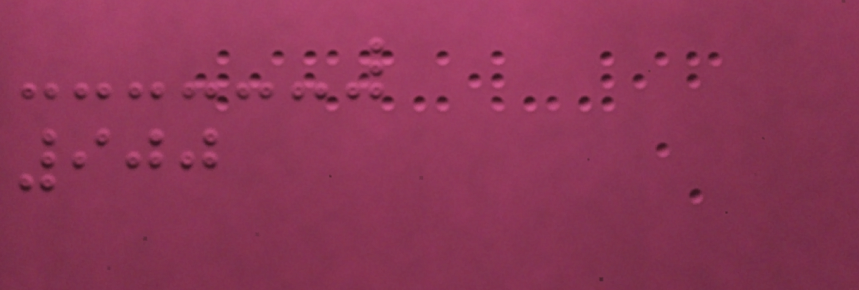900
